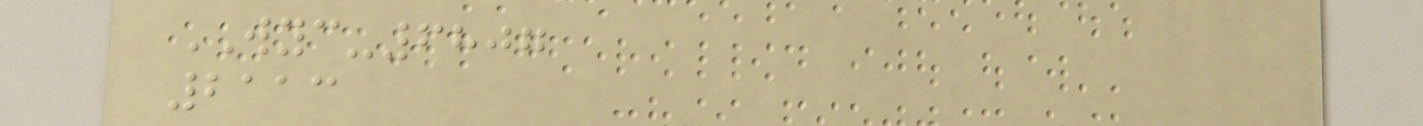WYC-6807
2113
